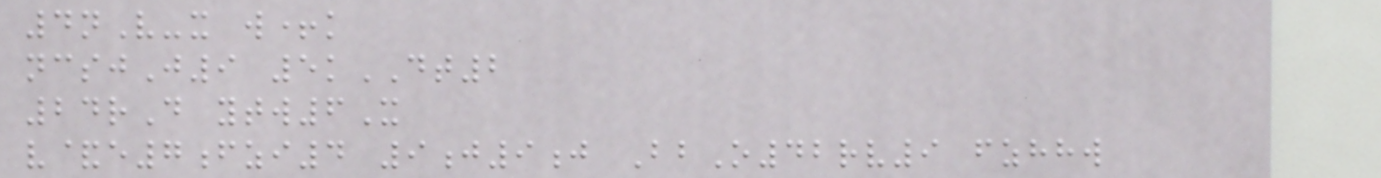4nV-x w+k
ncsjJ9 5kDT2
24rD ytw6X
v&e7fzi4 9j9j BbO42rv9 fzhhw
